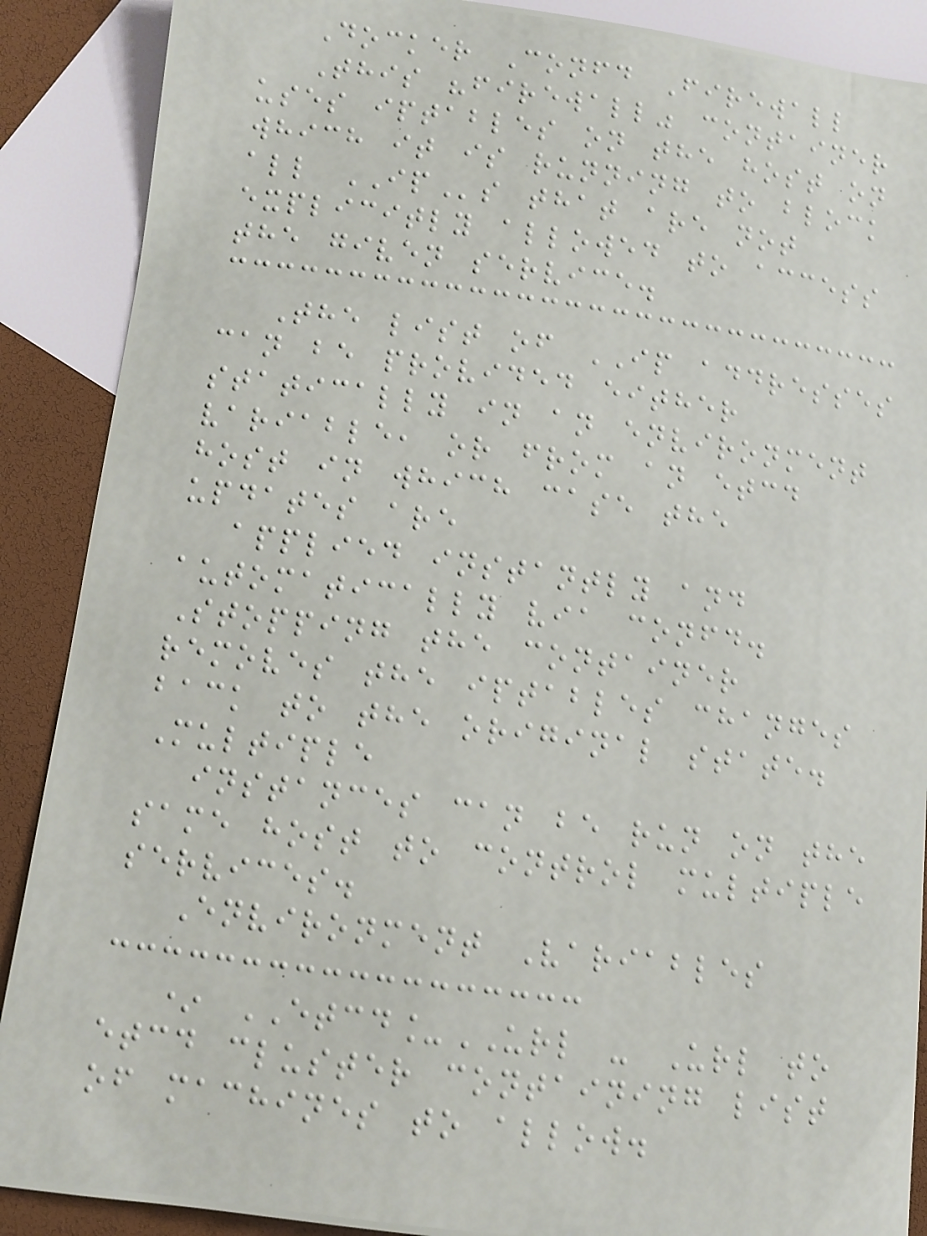Docker Confd Firewall
This "firewall" container
uses iptables on the host on
which it is running to block
all IPs that are not
explicitly allowed to access
the given service.
The list of IP addresses
can be provided either
statically in an environment
variable, or from an etcd
host in which case the
updates are
applied instantly and
automatically via confd.
Stopping the container
removes the iptables changes
back to the original state.
Multiple
instances can be run on the
same host to control multiple
services.
Environment Variables
* ETCD_URL - Url to
etcd cluster containing list
of machines to allow.
